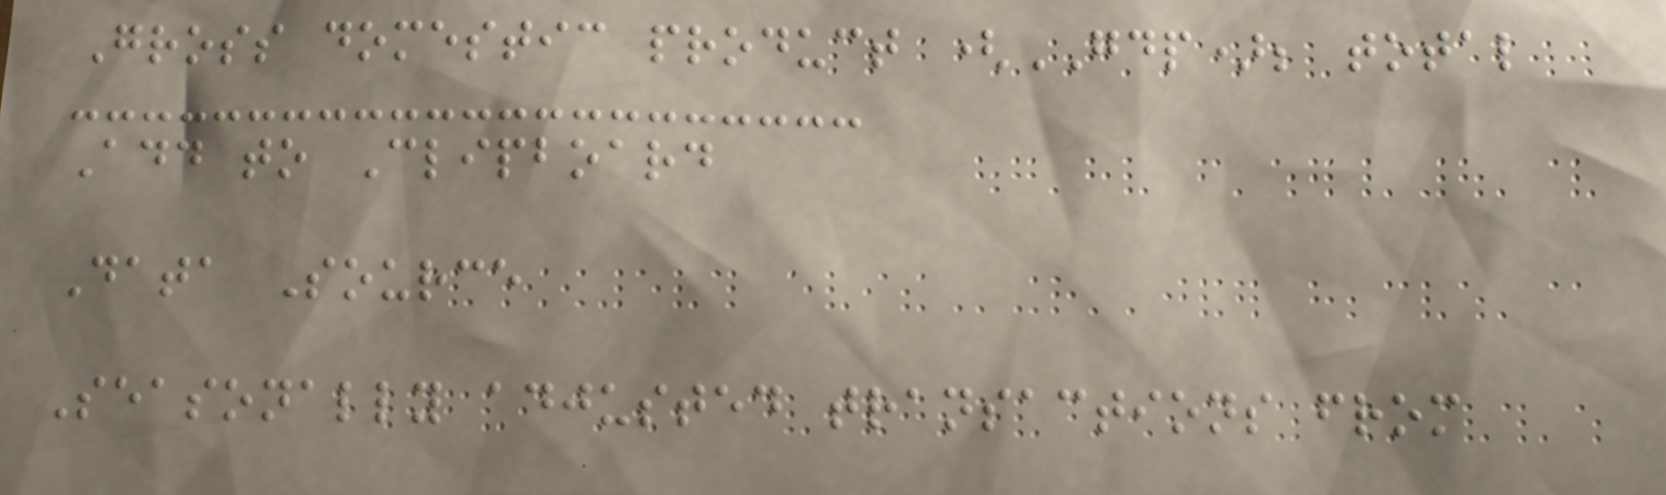Gross domestic product (GDP); total
Add to Clipboard
Data Source
Seasonally adjusted transactions from
